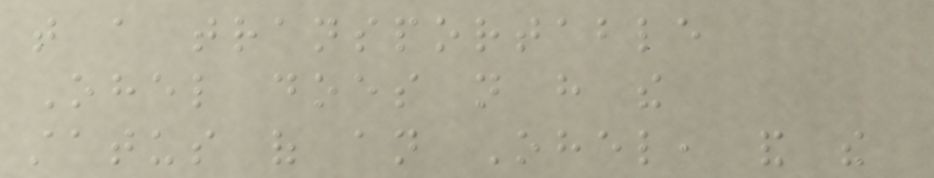that a transportable
Ohel does not have the
status of an Ohel, and the
